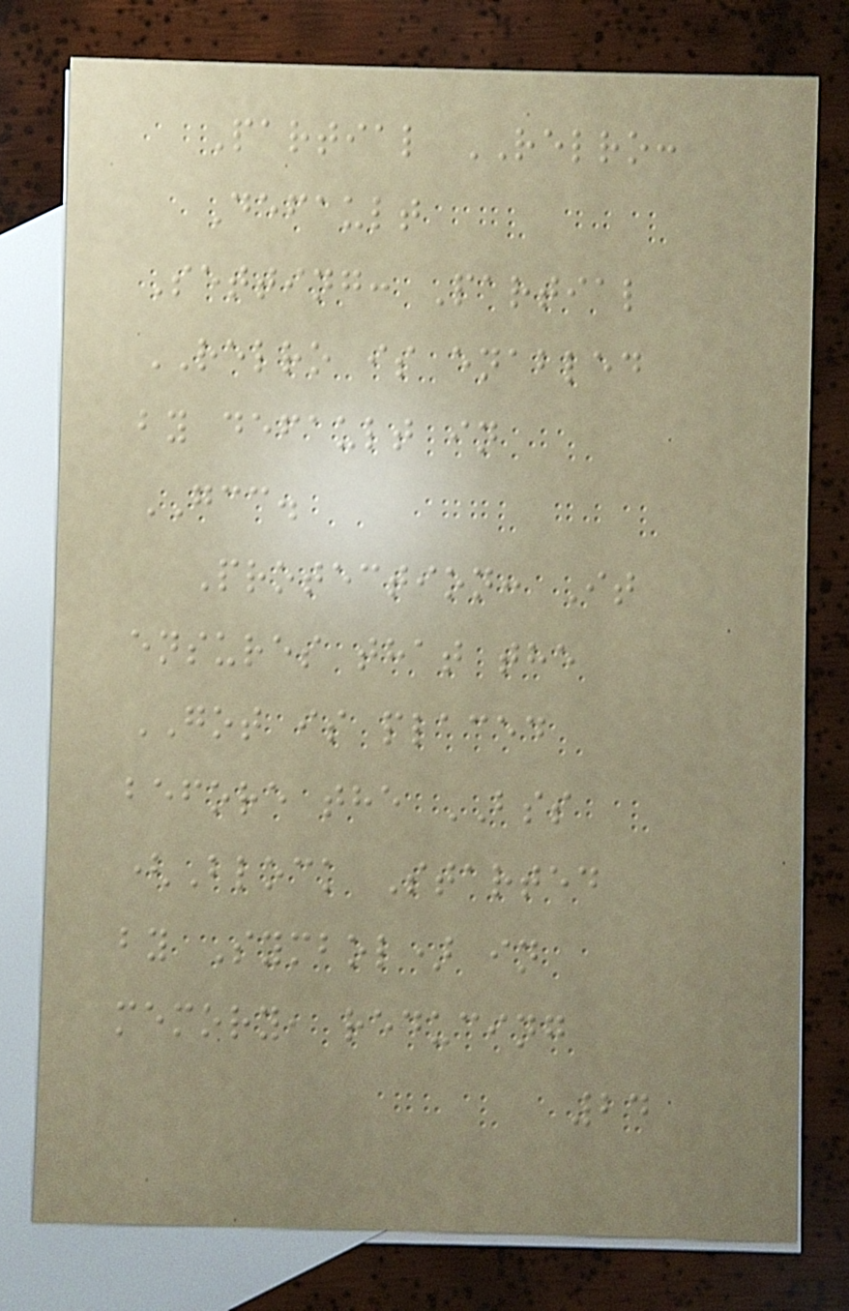Partial RELRO:
Default
Setting: Partial
RELRO is enabled
by default in
GCC.
Protection: It
ensures that the
GOT is placed
before the BSS
(Block Started
by Symbol) in
memory, reducing
24
